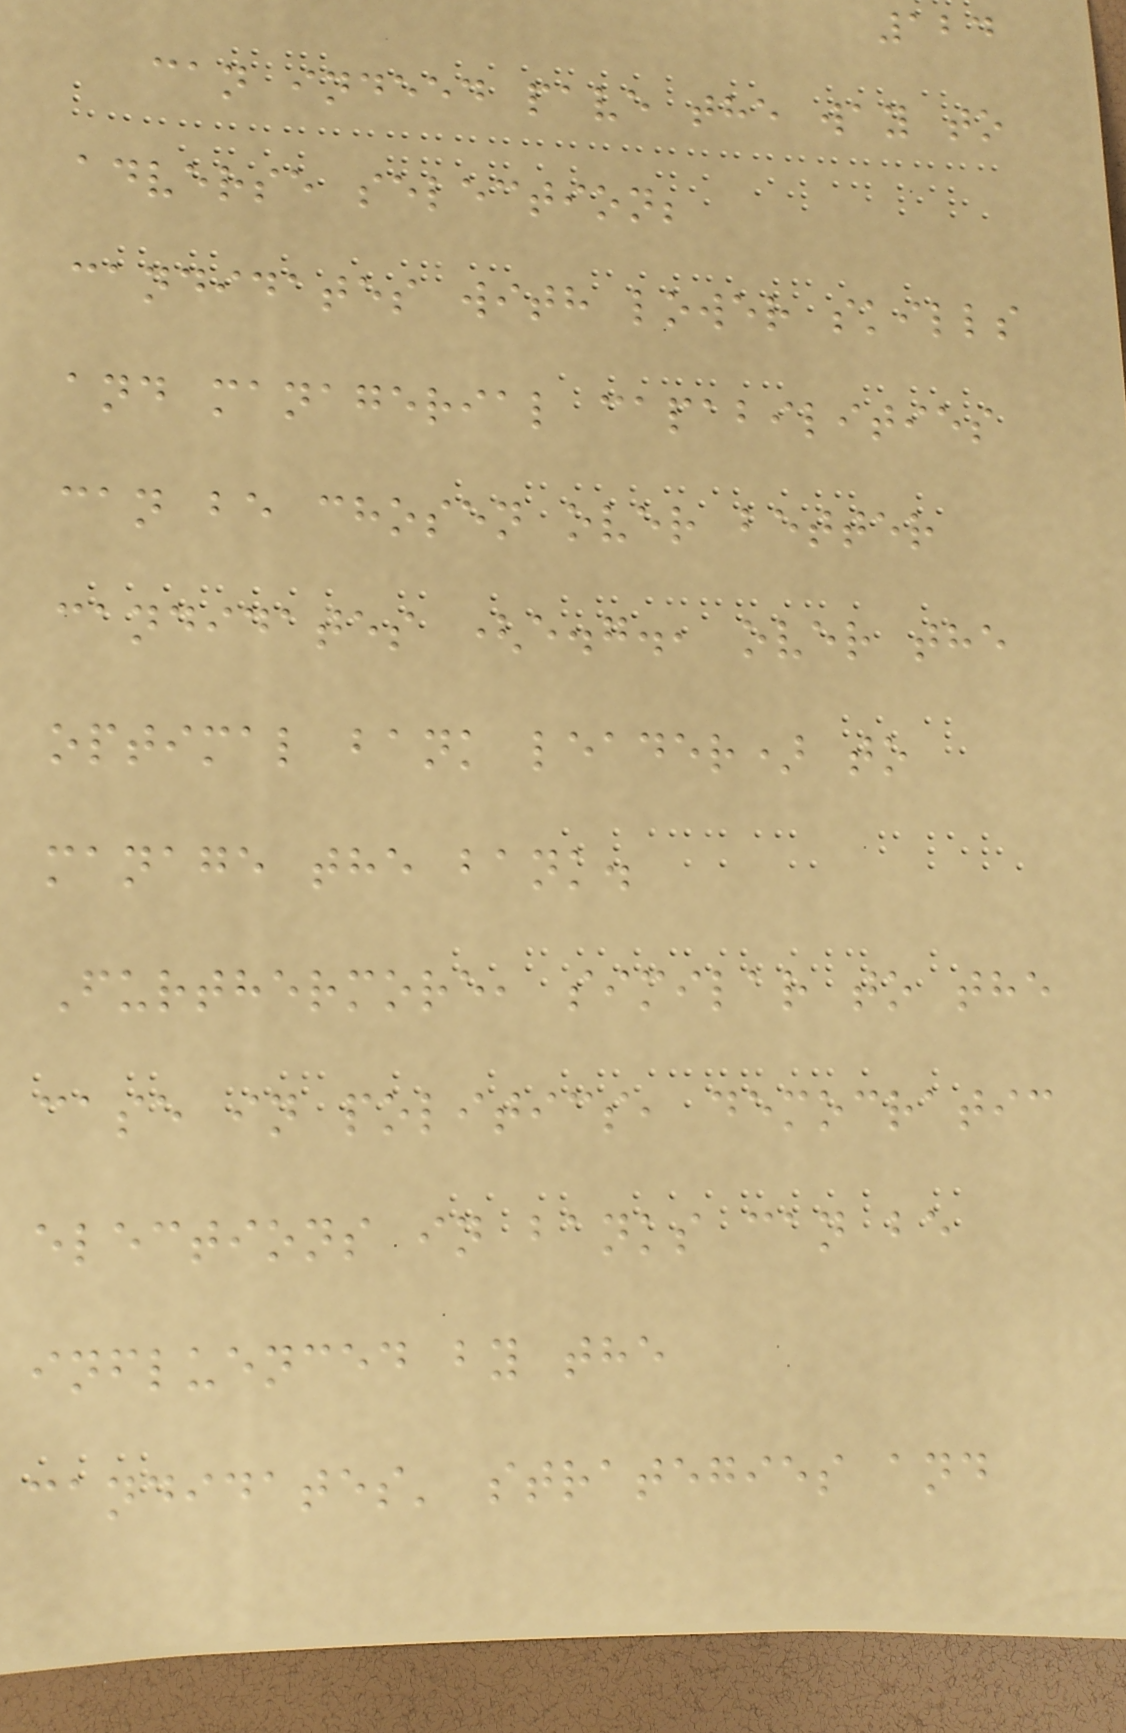124
can indeed pave the way to
adverse selection;
candidates with lower skills
and managerial capabilities
can be chosen over better
candidates (e.g., over the
optimal bank leader) to
manage the bank.
Furthermore, similar to the
case in politics, democratic
elections in banks can be
influenced by the
candidates' strategies and
